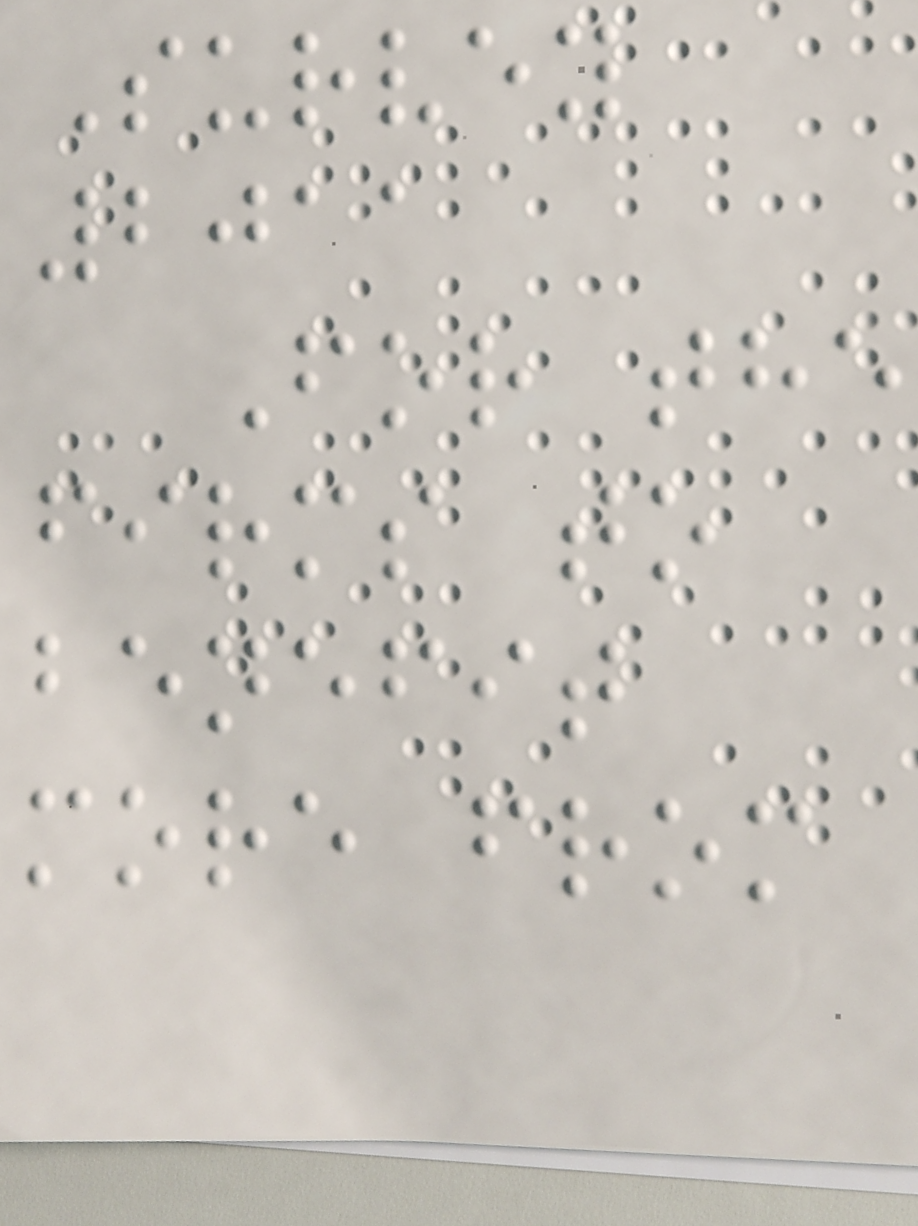Survey
2011
For the
firms to
benefit
more from
